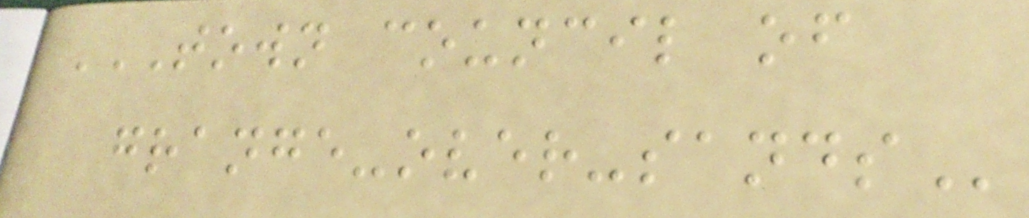TOWN COUNCIL OF
GRANGE-OVER-SANDS
